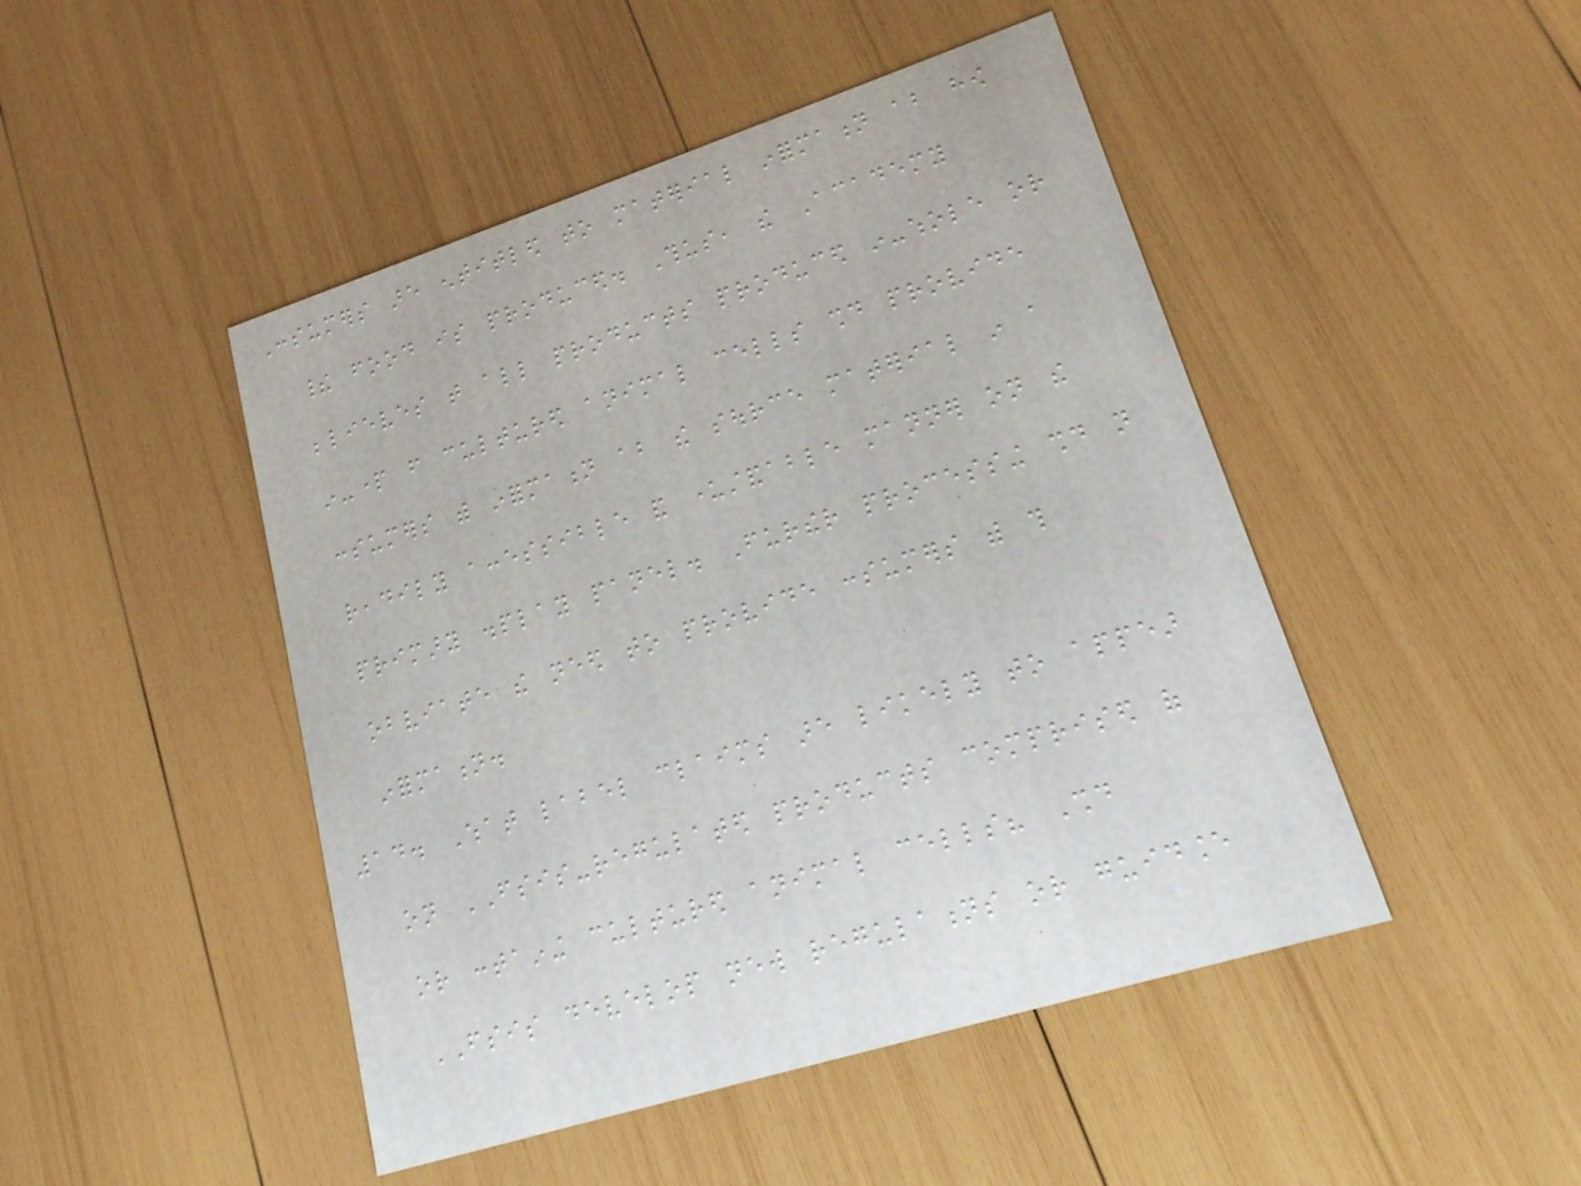Consumers are entitled to material information about how
their food is produced. Thus, the Academy
believes that all products produced in-whole or
in-part from cultured animal cells should provide
consumers with information about the source material in a
readily accessible and understandable manner on the
primary display panel. Further processing should not
obviate the need to provide consumers with this
information.
14. What label claims are likely to appear
on FSIS-regulated products comprised of
or containing cultured animal cells? Should
FSIS develop new regulations or guidance
